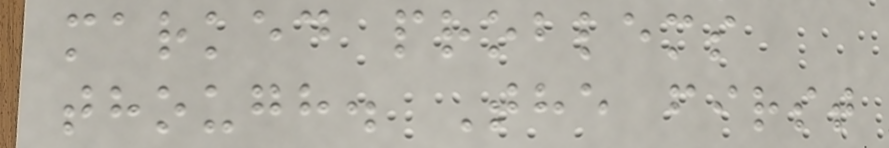marked problems
though. The first
